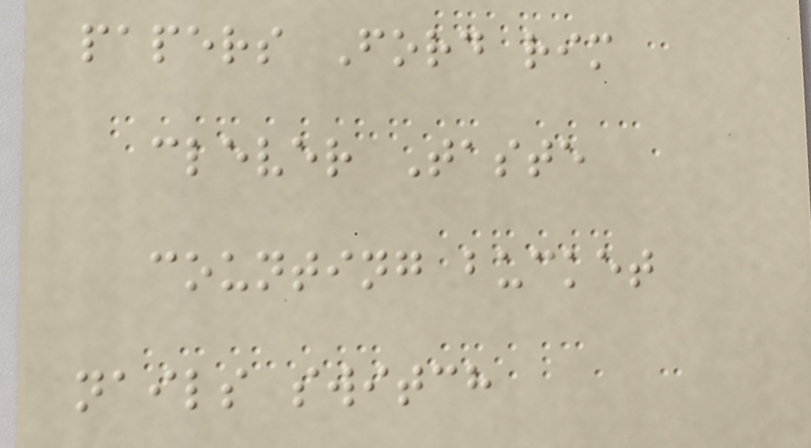papers Ford rim
clever Taste
counting bucket
nails switch
